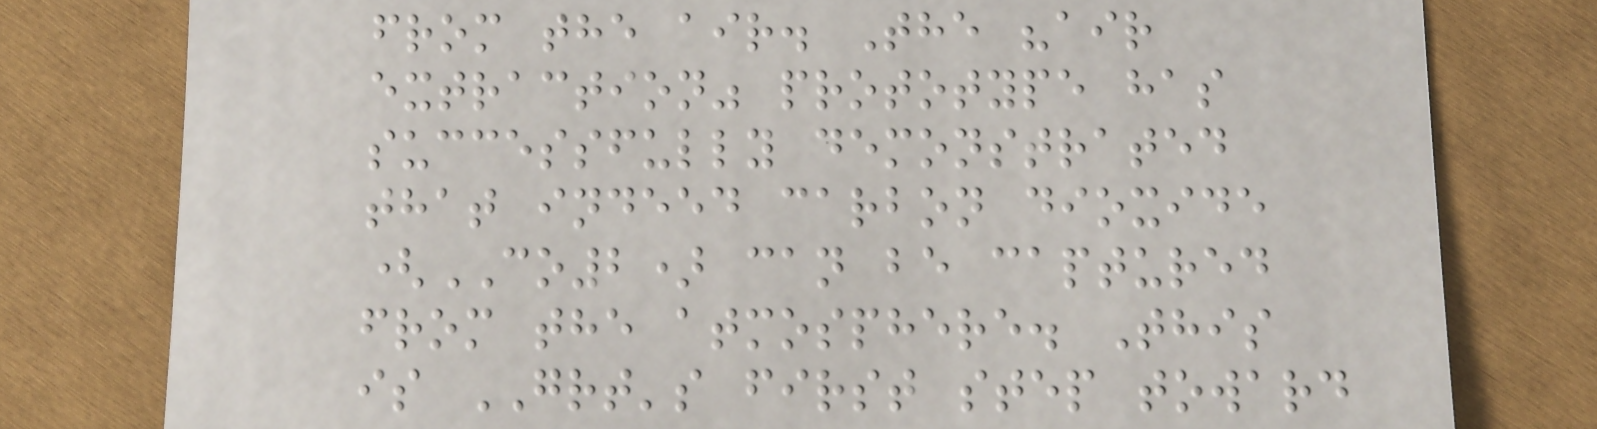from the air. The "air
extraction" prototype has
successfully demonstrated
that indeed carbon dioxide
(CO2) can be captured
from the atmosphere. This
is GRT's first step toward
